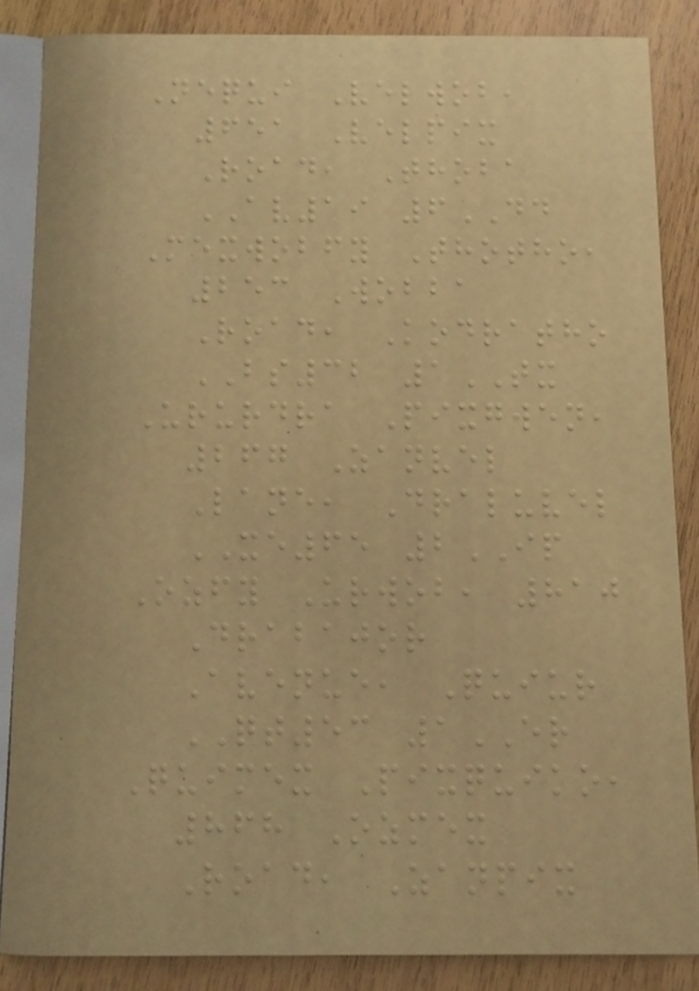Nequi Velwob,
651 Velpix
Road, Thoba
AV19 6DD
Mexwobfy Thotho,
253 Wobba
Road, Kodratho
BS32 1TX
Ururdra Pixgwen,
267 Zanvel
Lane, Draluvel
XE65 2IP
Ozfy Urwob, 810
Drabajor
Avenue, Quiur
QT53 1ER
Quimex Pixquiko,
868 Ozmex
Road, Zanpix
